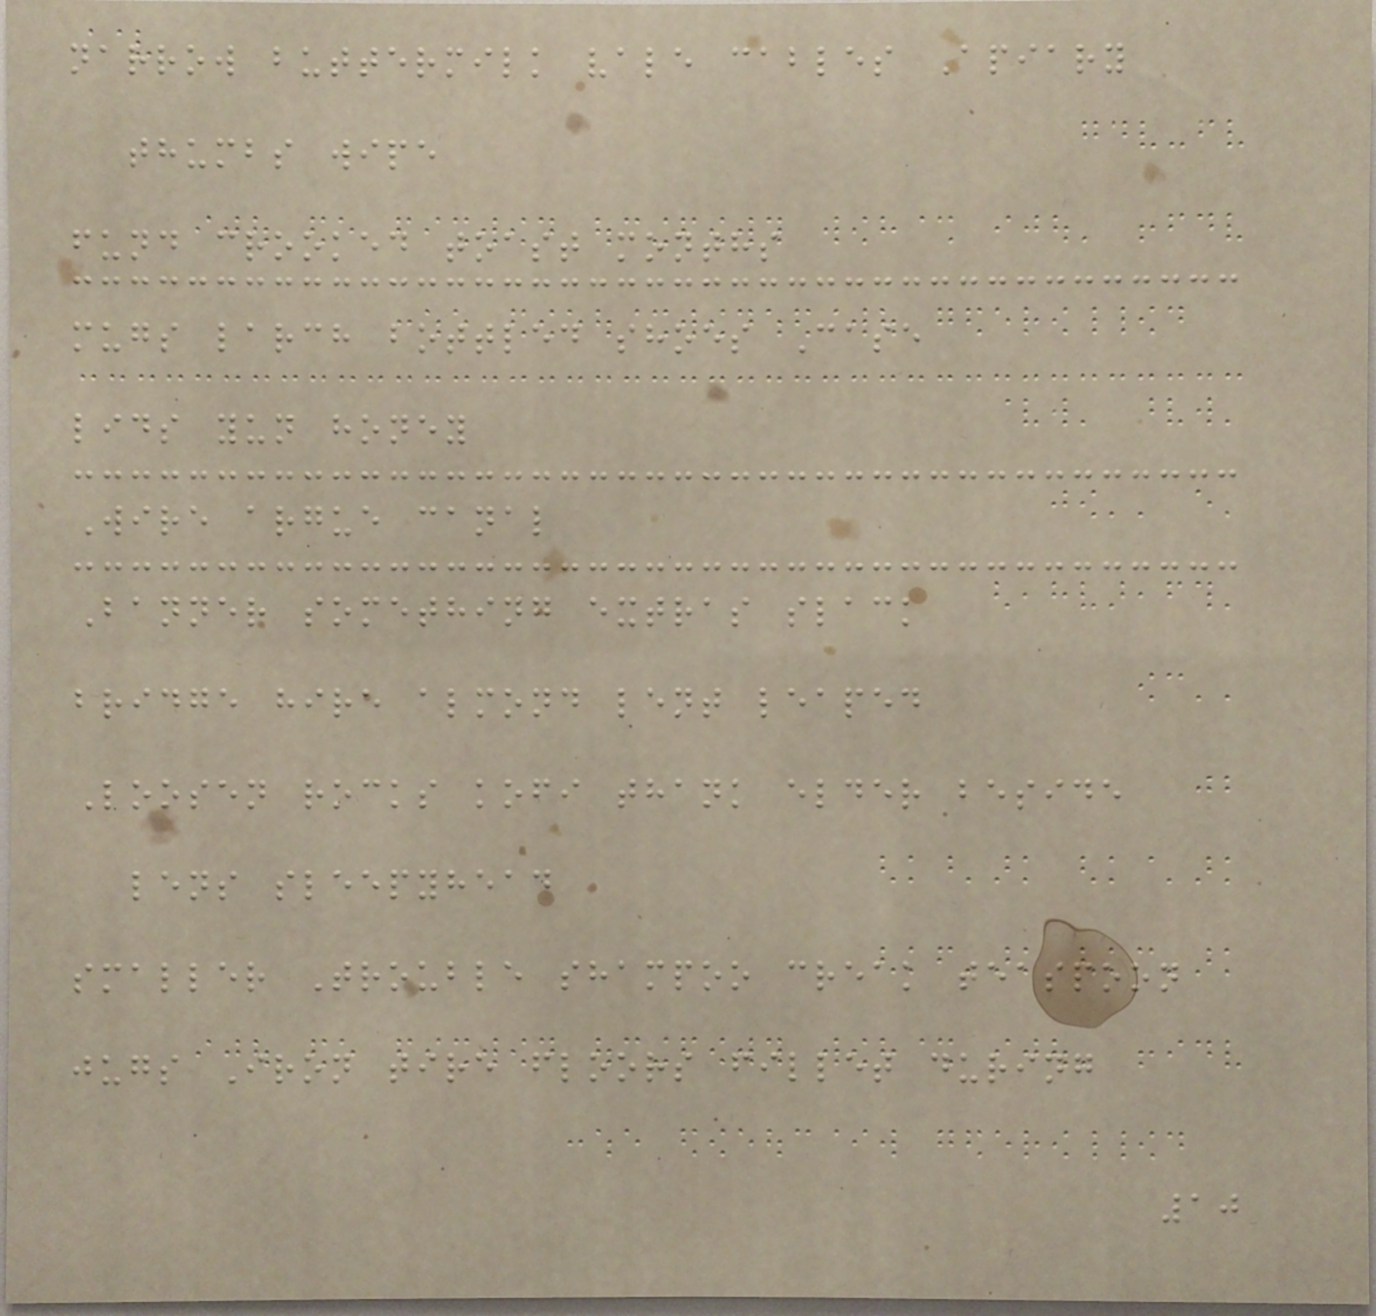narrow buttermilk vale cables Apiary
thumbs wipe
fund crooked toast months
mugs larch bottled shoes Case
lids yun honey
Wire argue canal
Banner something extras slack
bridge hire almond lent leaped
Loosen rocks kofi thank elder beside
lens sleepyhead
smaller Trouble shampoo creak teaspoon
jugs Iron tire floors fillet during
10
